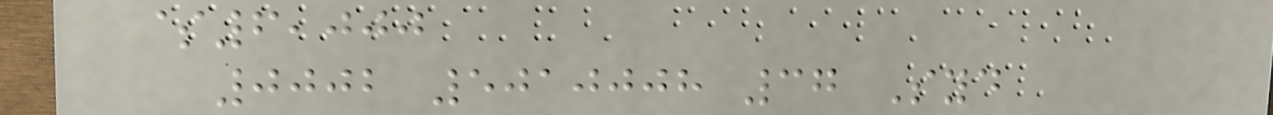$6,000
0002 5010008 37 Syd
